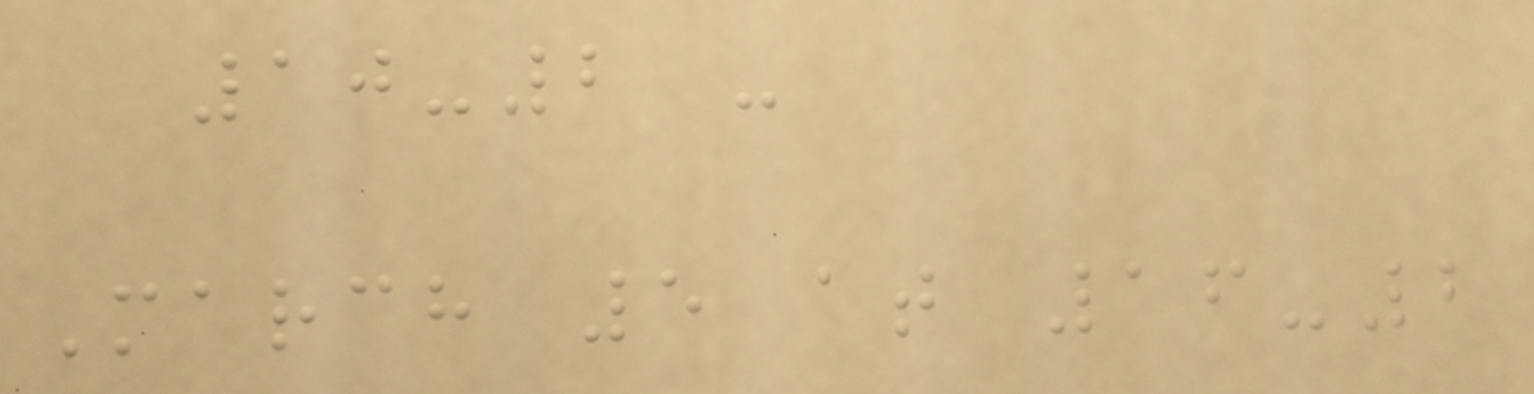10-2 -
March 5 at 16-2
